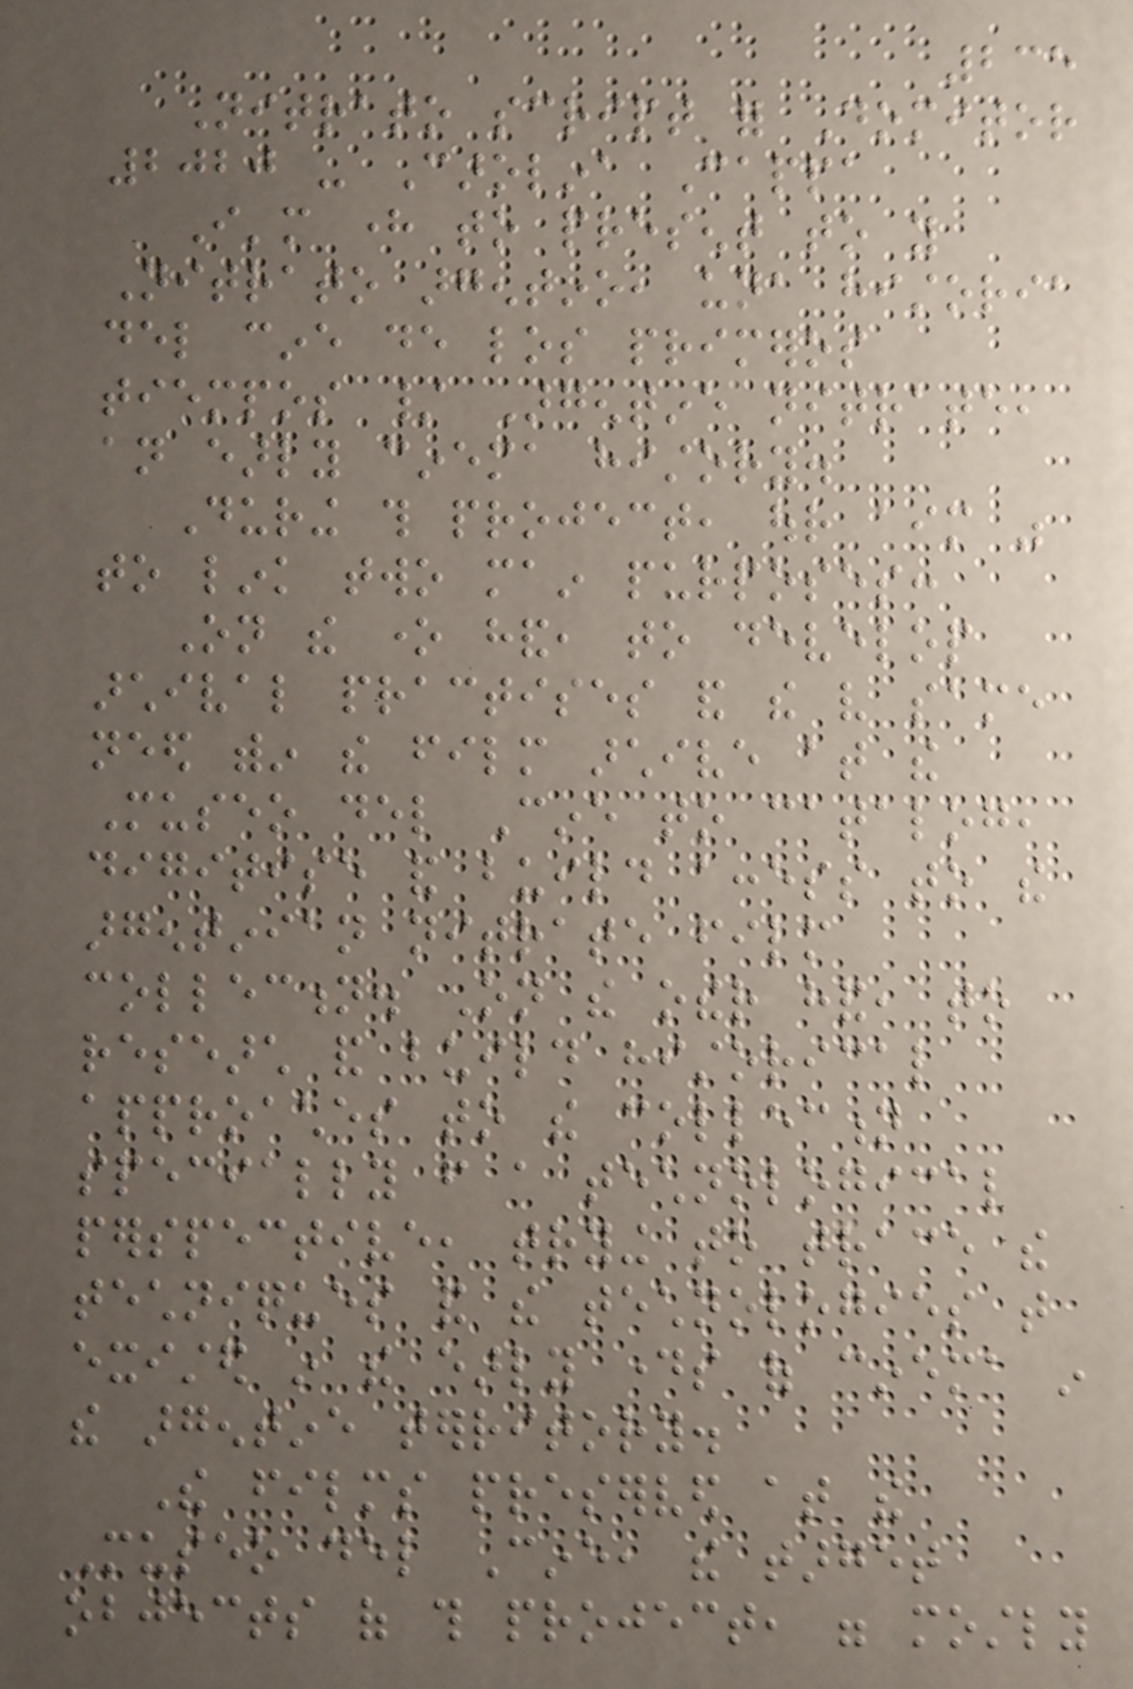235
Nitrato script for Domitor
2020 - Carolina Cappa
I'm here to present to you
Nitrato argentino, una historia
del cine de los primeros
tiempos / Argentine nitrate,
an early cinema history.
During this project, our aim was
to link two main purposes:
On the one hand, to develop
archival practises and the very same
need within the film archive at the
Museo del Cine to catalog,
digitise and build access to the
argentinian nitrate film
collection. On the other hand, to
research and build historical
approaches to the collection
specially from a technological
perspective, trying to trace the
techniques and the technologies that
existed in the early days of cinema in
the argentine territory.
The films preserved at the
Museo del Cine, the target
objects of this project, were mostly
